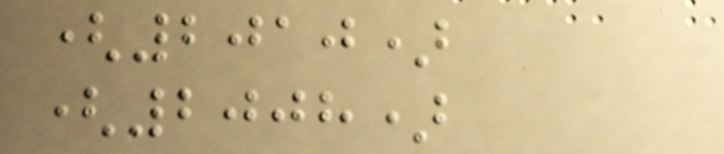(2010)
(2008)
